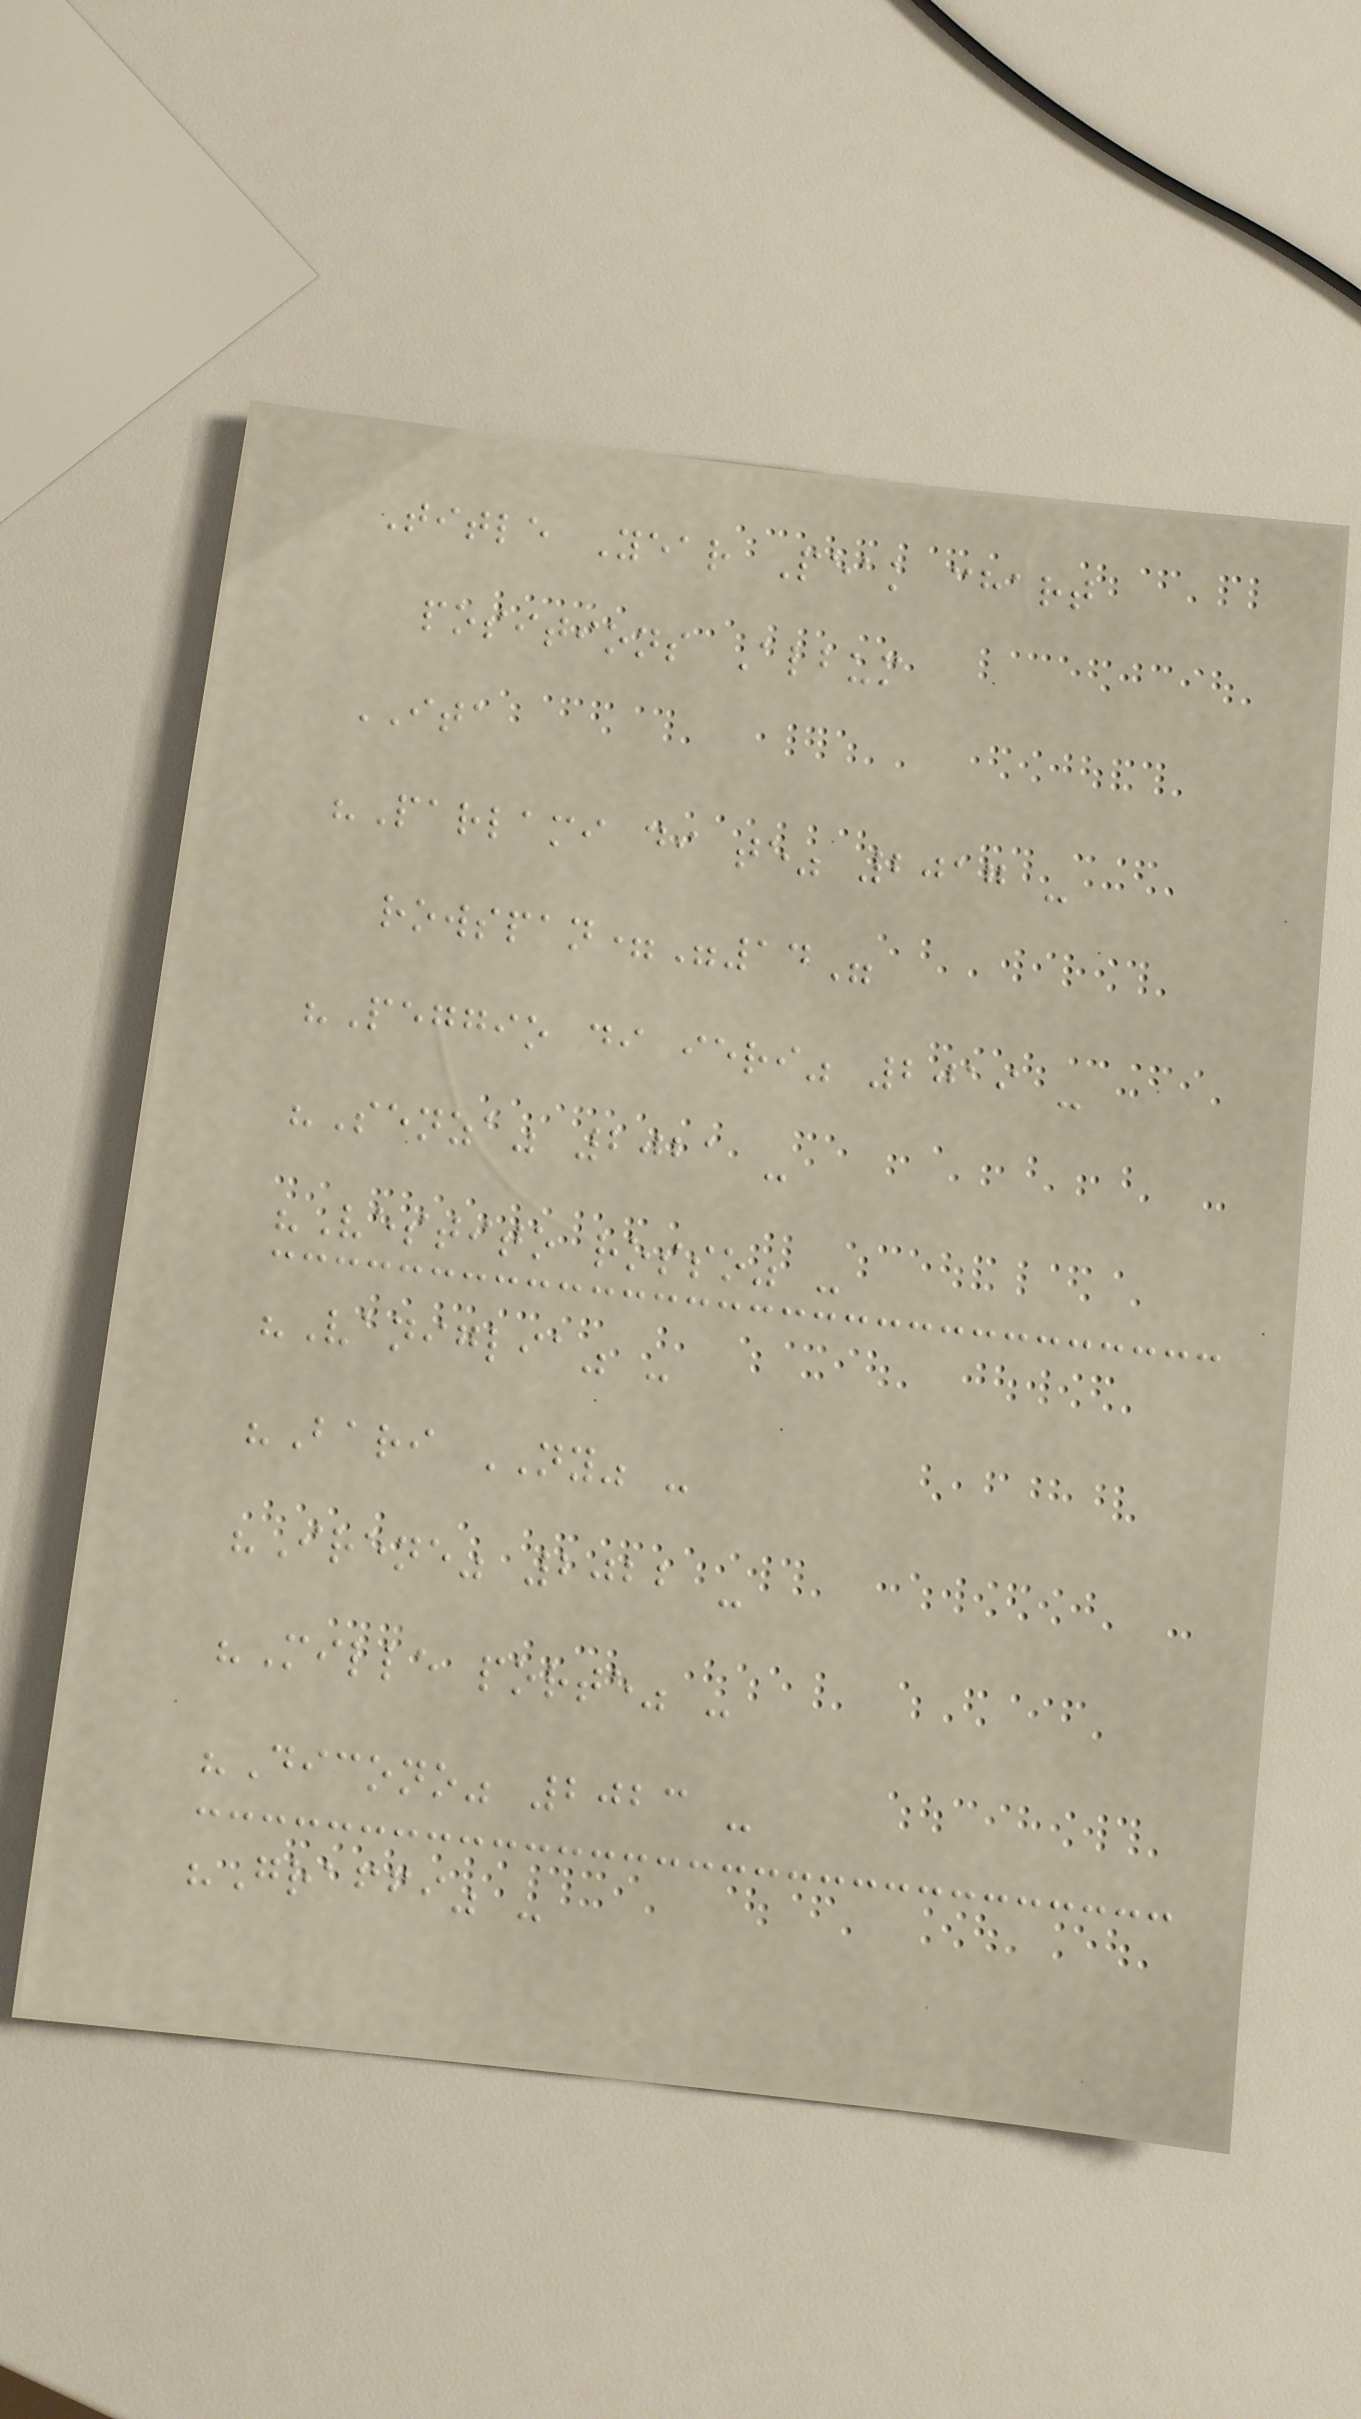Title Year Peak chart
positions Album
ITA
"Parlami di te" 2017 -
rowspan="14"
"Peggio di ieri" 2019 -
"Senza" 2021 -
"Vestito rosso" -
"Vaniglia" -
"Bari NY" -
"Irene" 2022 -
"Mille porte" -
"Dicono" 2023 -
"Graffi" -
